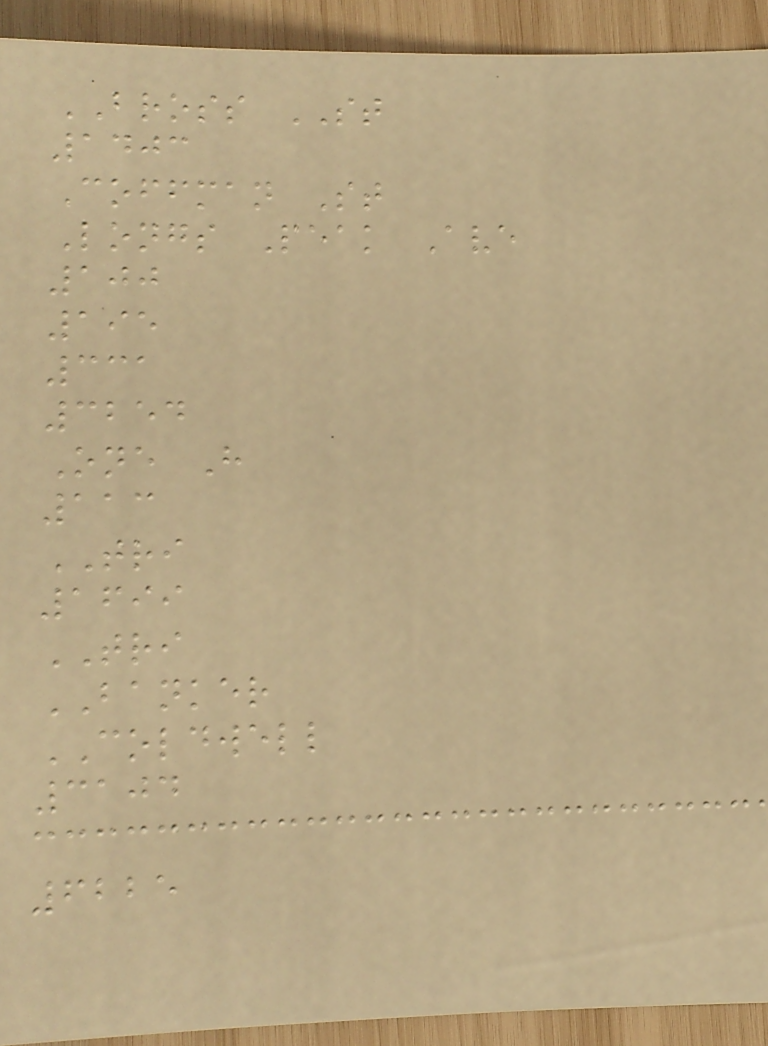BROSS ST
1403
Coffman St
Longs Peak Ave
100
195
331
3254
One H
113
TRI
1699
TRI
BANKER
COLDWELL
3104
6225
